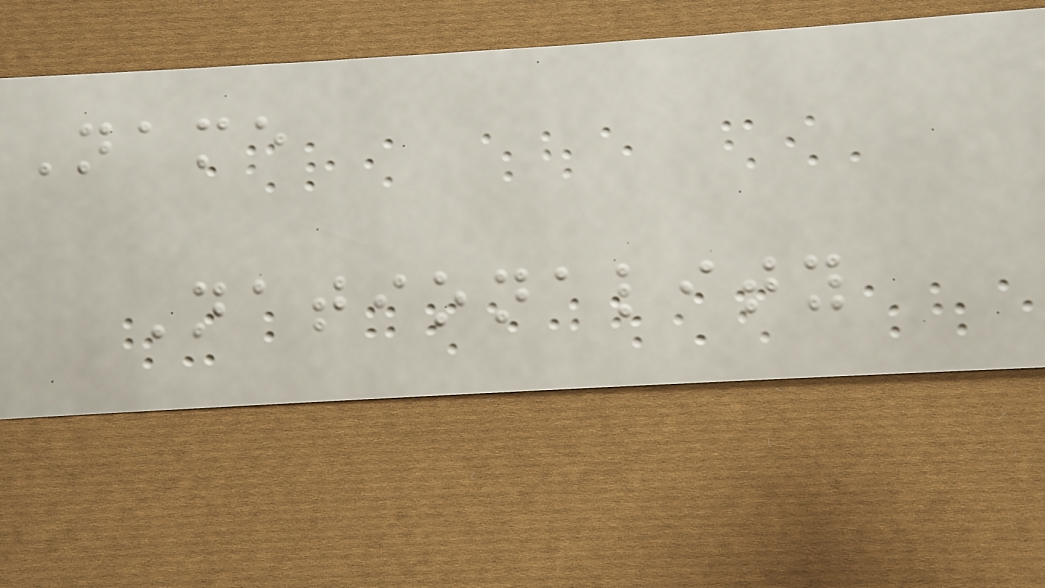Name
Nationality
